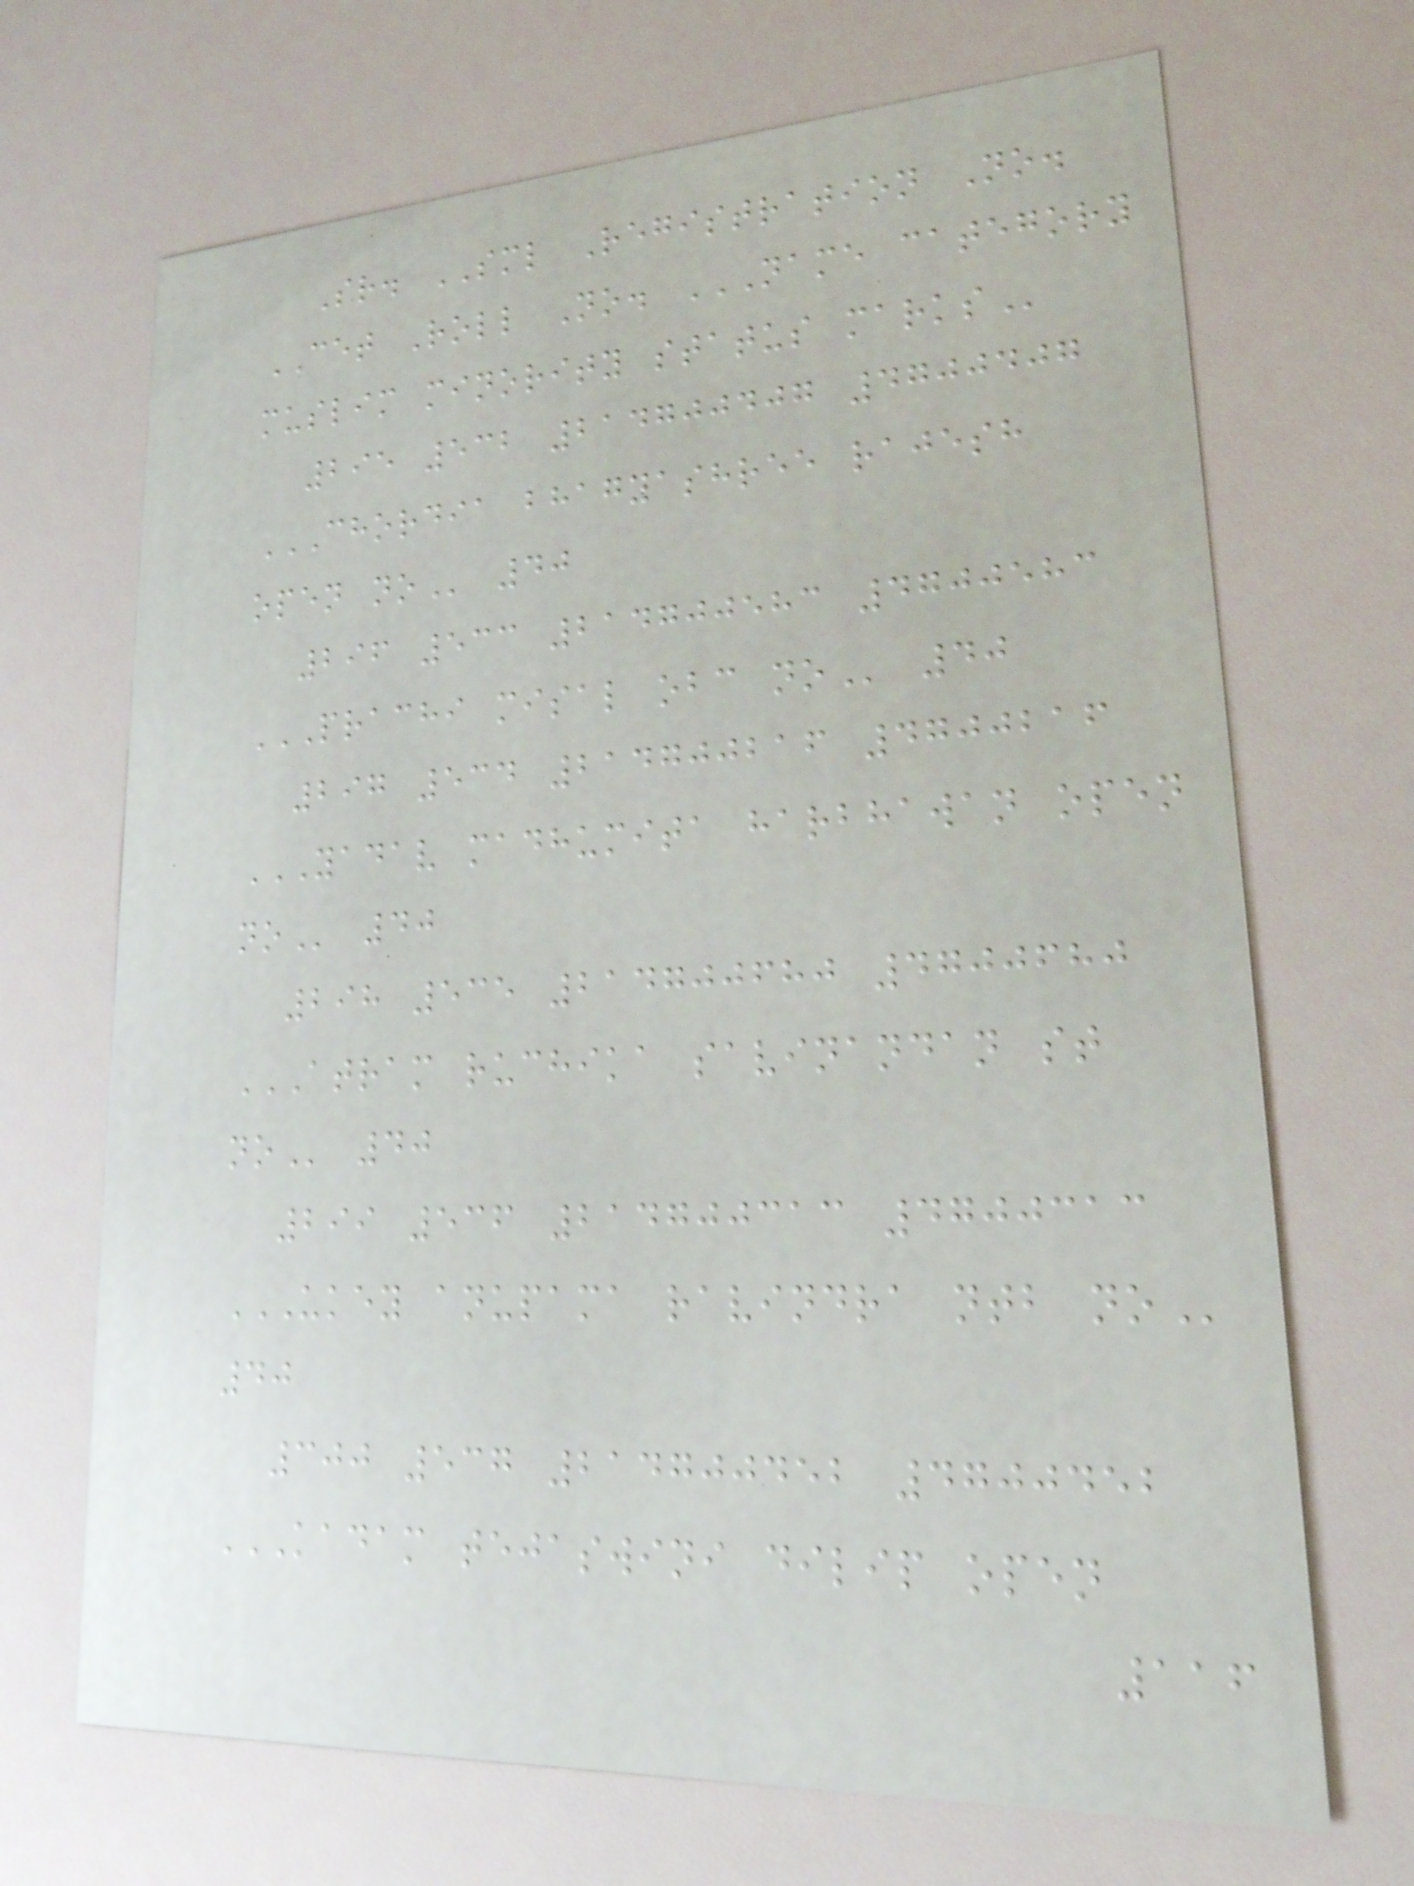Sr. SML Registration No.
CET Roll No. NAME CATEGORY
MUSLIM MINORITY STATUS MARKS
295 532 214700407 4700407
CHORDIA BHAGYASHREE RAJESH
OPEN NO 40
296 533 214700583 4700583
PRACHI MISAL OBC NO 40
297 534 214700216 4700216
YADAV MADHUMITA HARBHAWAN OPEN
NO 40
298 535 214700680 4700680
ATRAM RUCHIKA SAVINANDAN ST
NO 40
299 536 214700313 4700313
UKEY ANUPAMA RAVINDRA NTB NO
40
300 537 214700452 4700452
KADAM TEJASWINI DILIP OPEN
116
